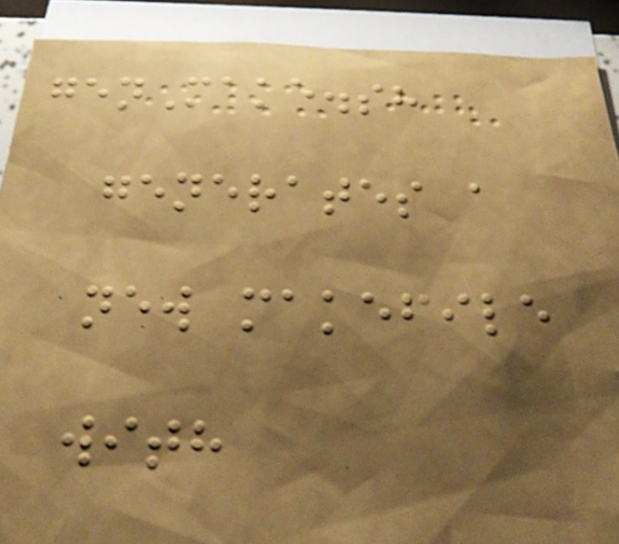genMake.sh
generates a
new makefile
with
